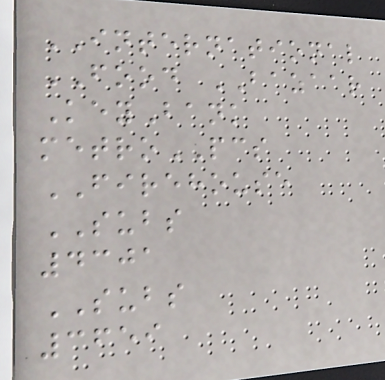INTERNATIONAL
FOOD BAZAAR
KeyBank
metroPCS
FIREHOUSE
SUBS
4301
SUBS
3659
